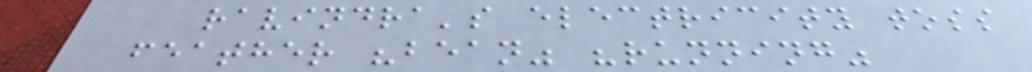ravindra's electricity toss
feather "bean" "running"
